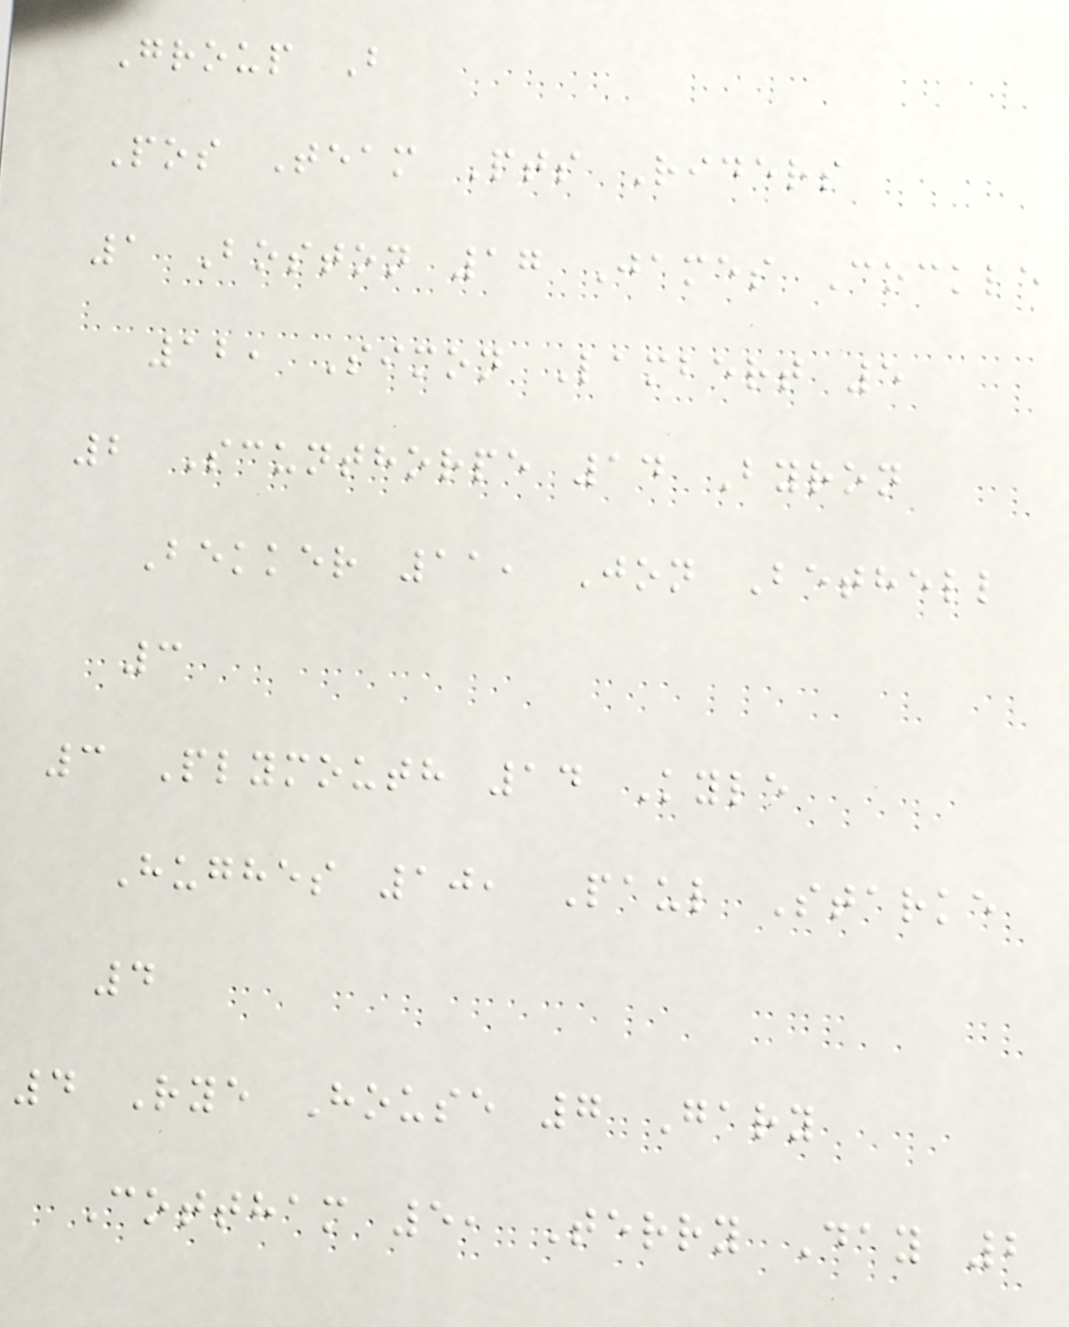Group B
Pos Team Pts Riders
1 Boston 17 James Cockle
12, Simon Lambert 5
2 Scunthorpe 14 Byron
Bekker 11, Jon Bethell
3
3 Plymouth 14 Kyle
Hughes 10, Paul Starke
4
4 Rye House 7 Gary
Cottham 5, Terry Day 2
